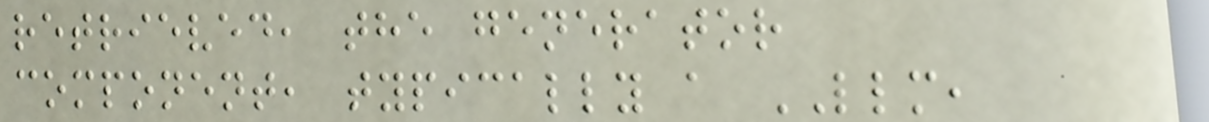retrieved, the generator
component, typically a LLM,
